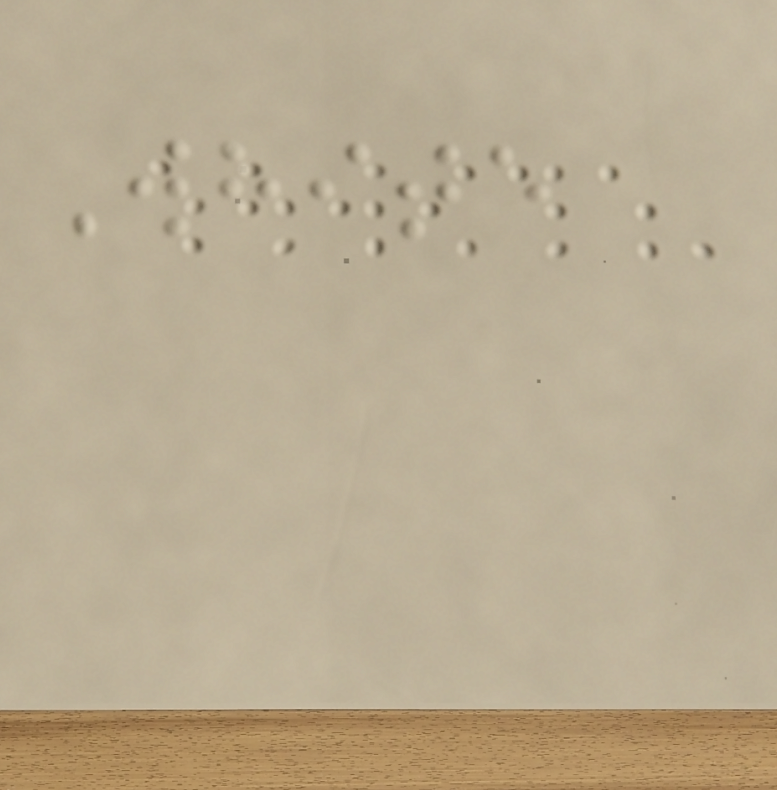White
